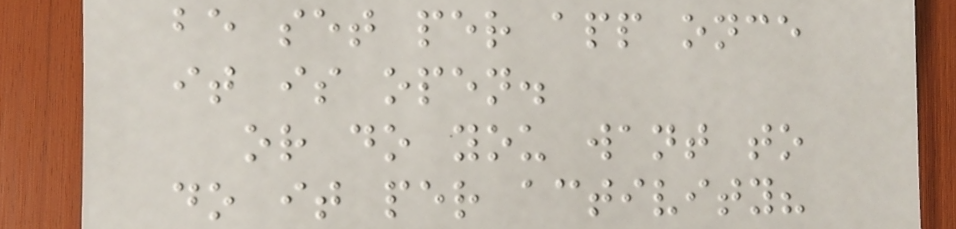be set per app once
it is open.
or do you want to
do it per activity?
